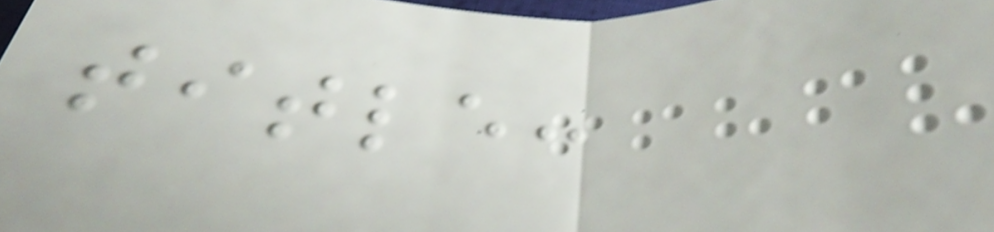title:
